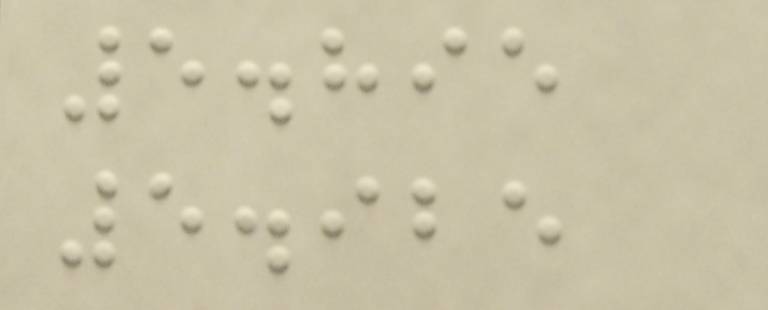5.895
5.925
